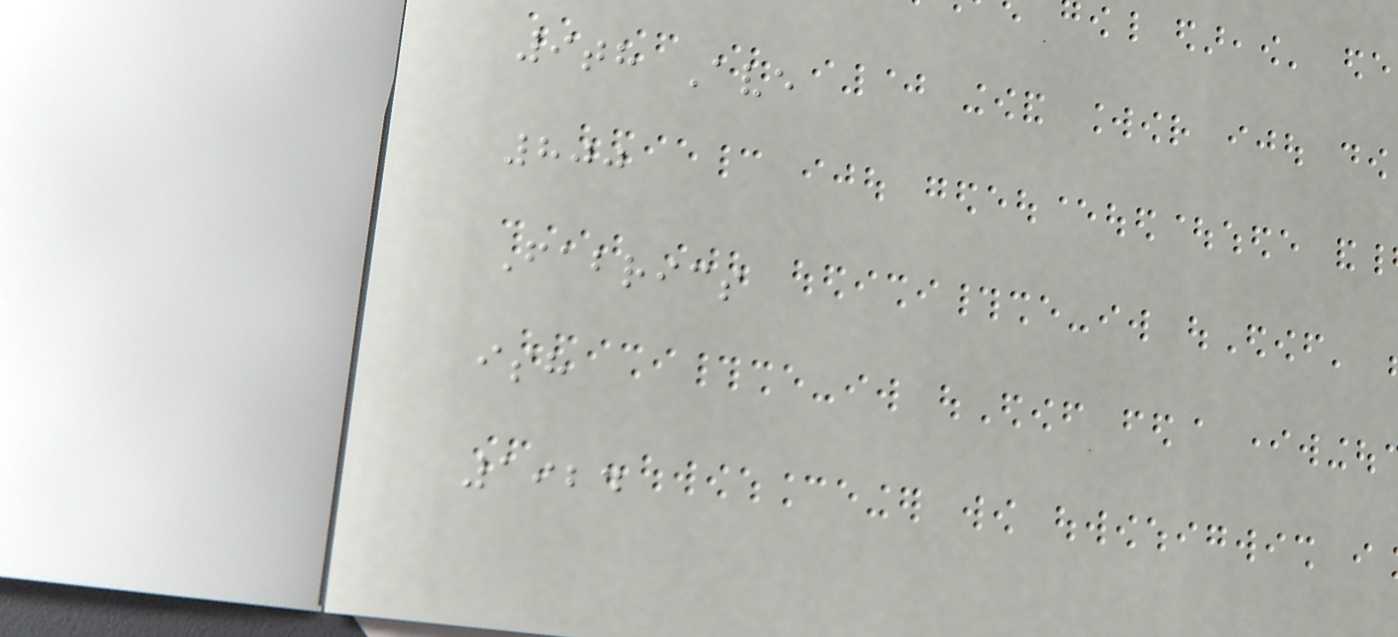9th Ave
800
Fabrics
ish
1924
